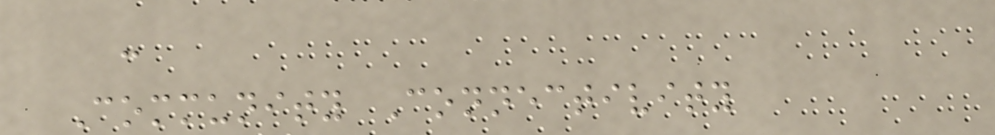-
Community Connectivity
